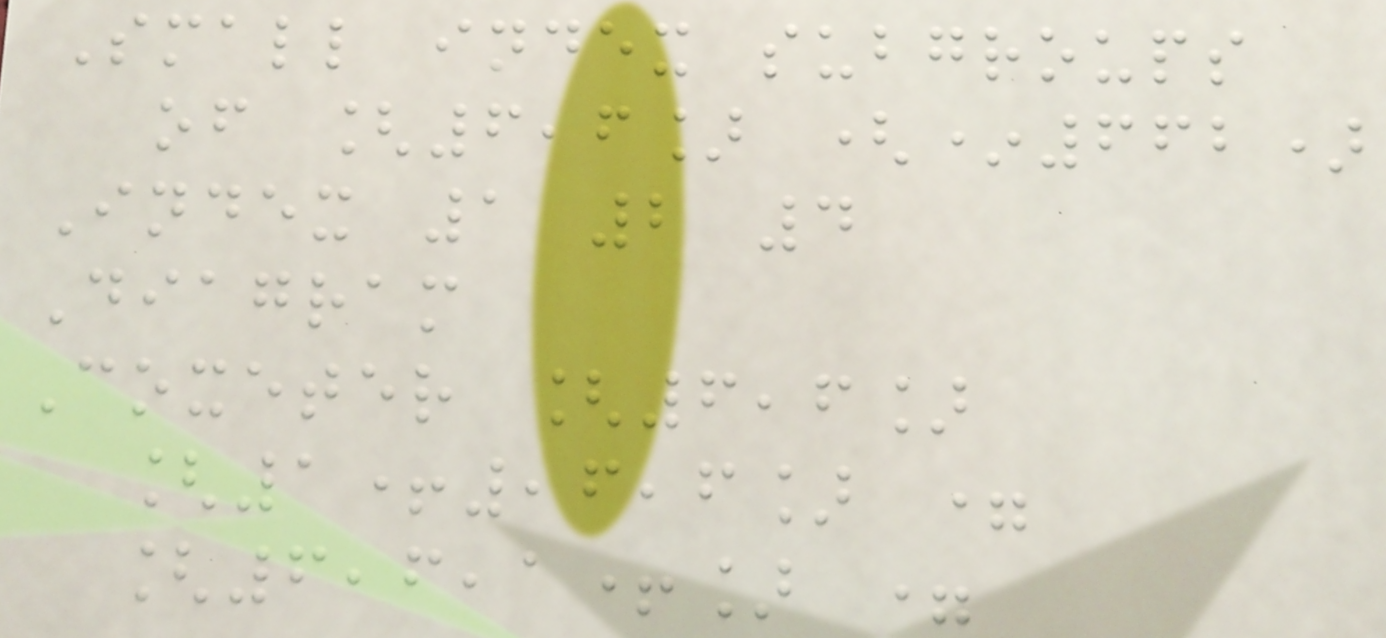Small index subgroups
of [6,6] (*662)
Index 1 2 4
Diagram
Coxeter [6,6]
[1+,6,6] =
[6,6,1+] =
